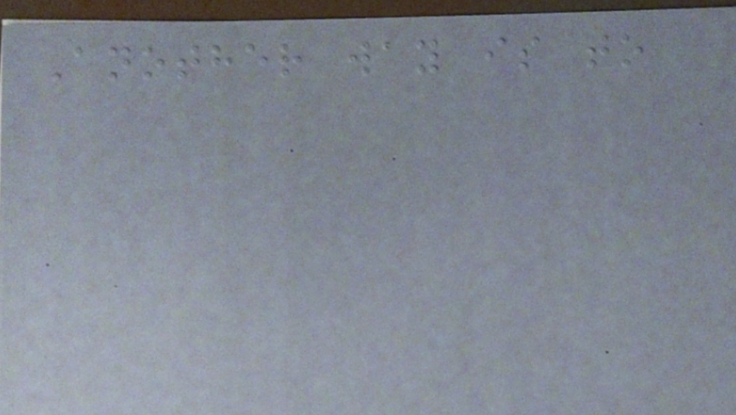Another way is to
